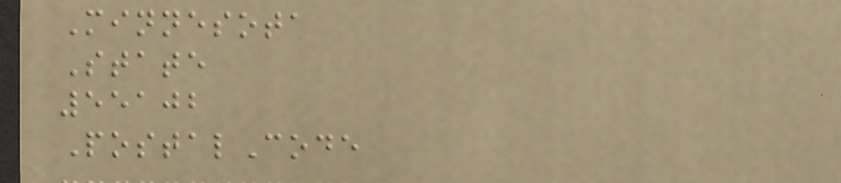Minnesota
State
55102
PostalCode
